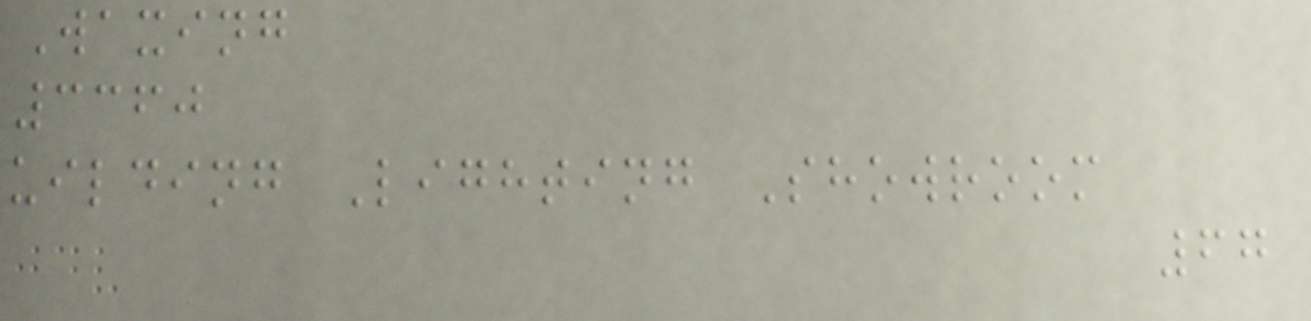Waxing
3360
uilding Lighting Showroom
67
